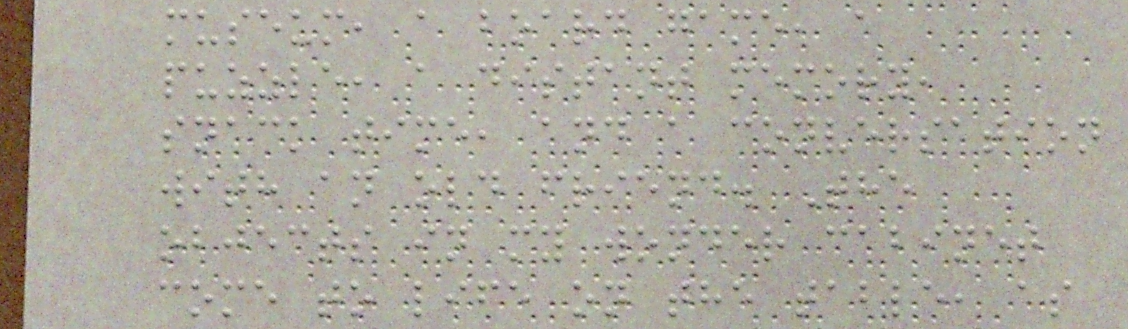museum, a board game, a
puzzle, a distant memory,
snack time, and a conversation
with an old friend. The
objects in my wonder cabinet
come to life on the table, as
